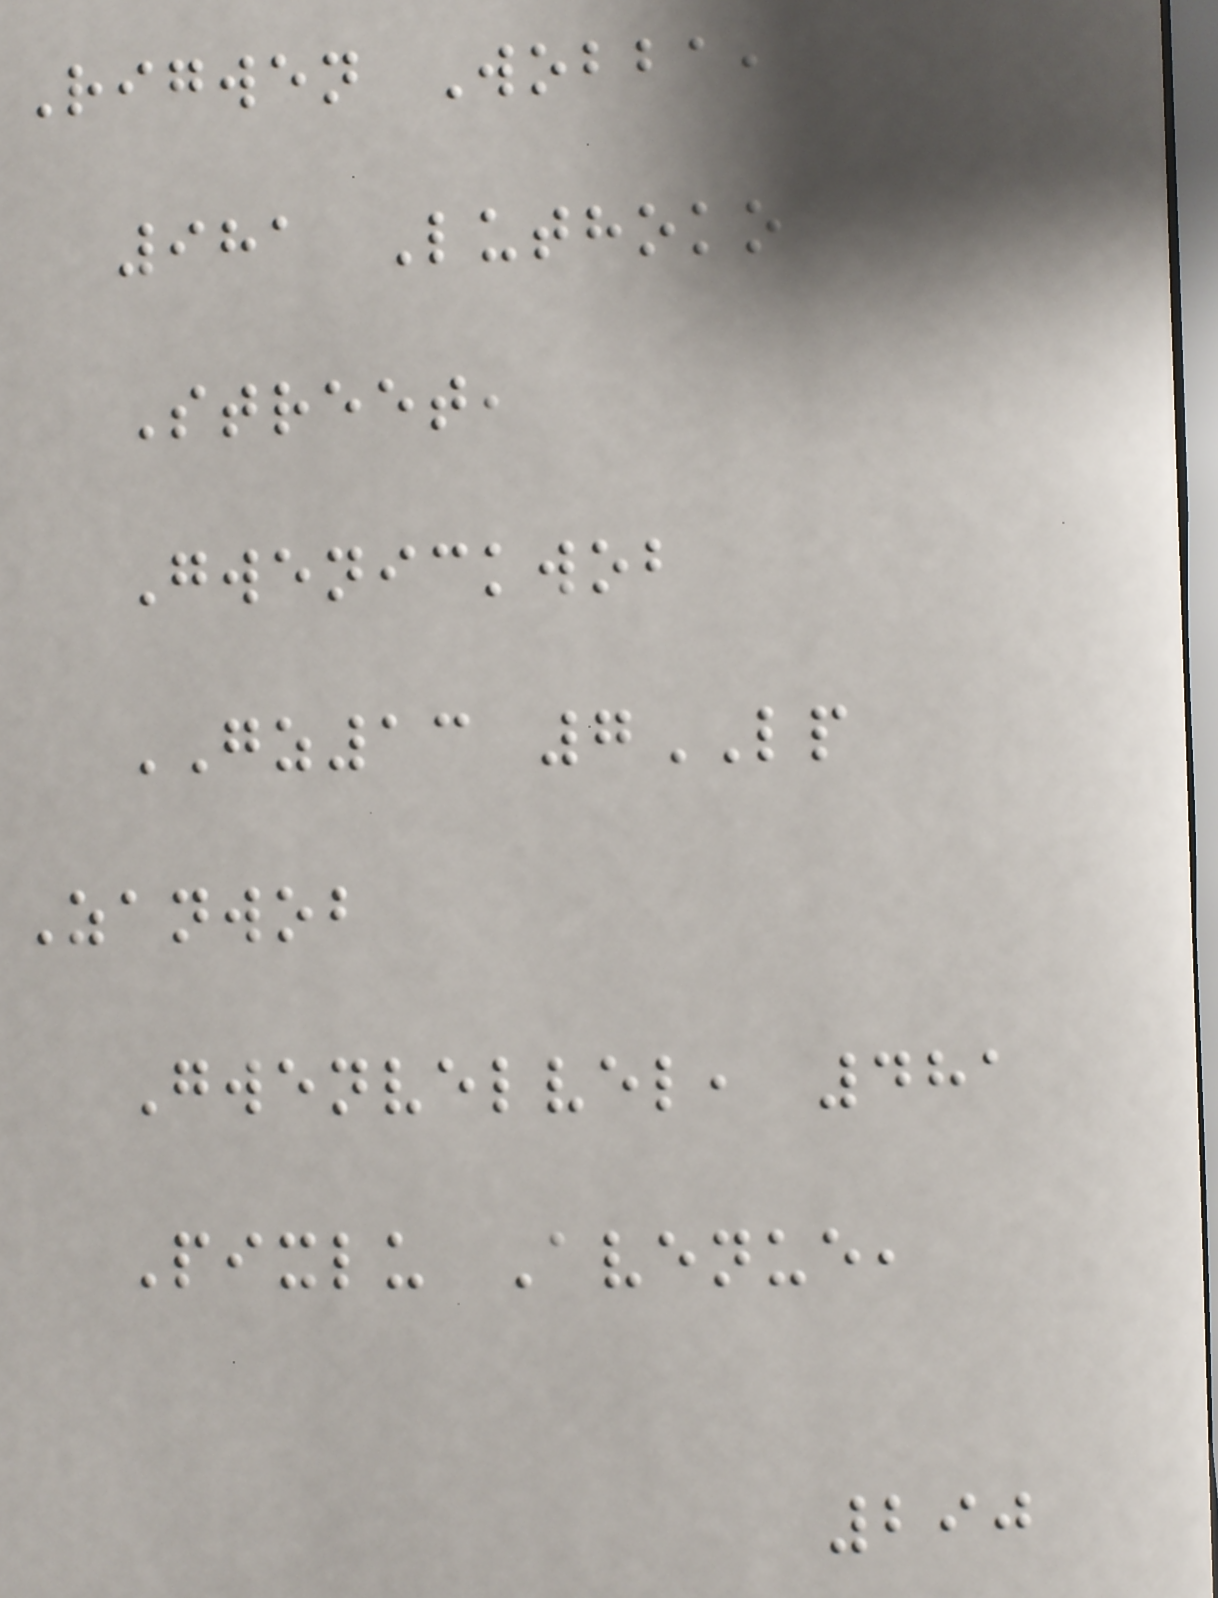Rigwen Wobba,
981 Luthoko
Street,
Gwenickwob
GZ13 7LP
Zanwob
Gwenvelvel, 481
Pixlu Avenue,
290
